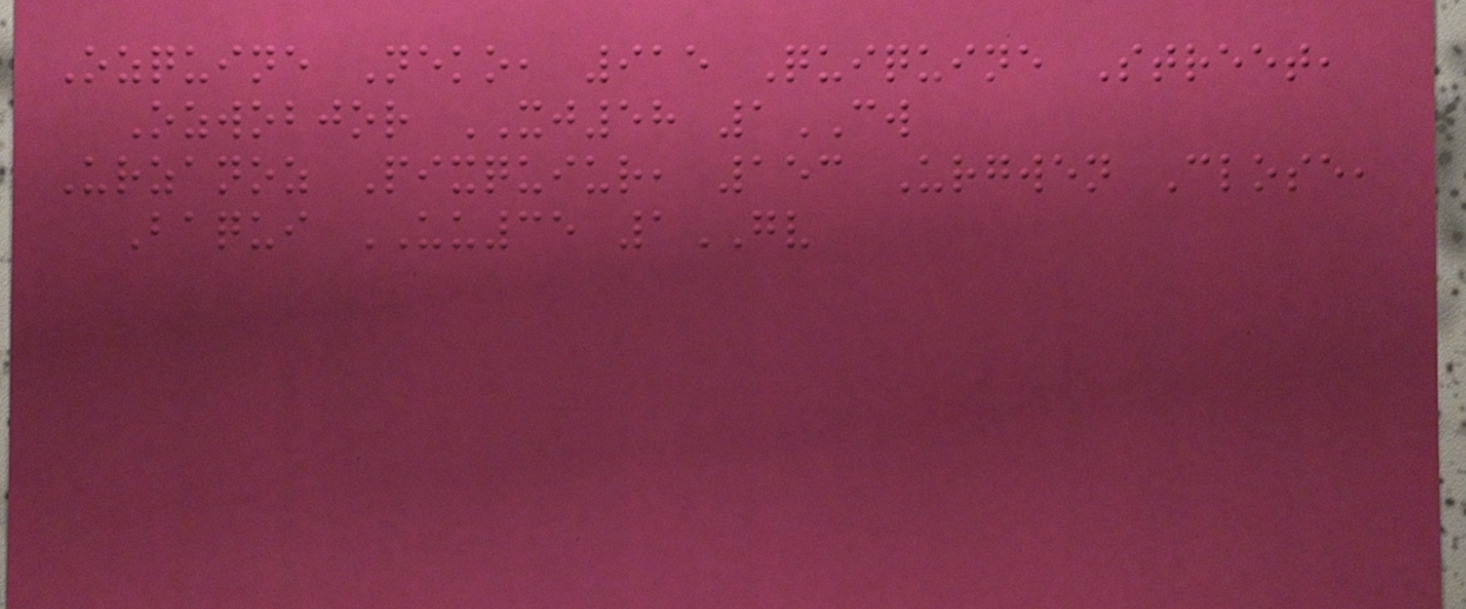Ozquine Neko, 915 Quiquine Street,
Ozwobjor XJ58 1CW
Urzanoz Pixquiur, 153 Urgwen Close,
Baqui UU35 1GV
